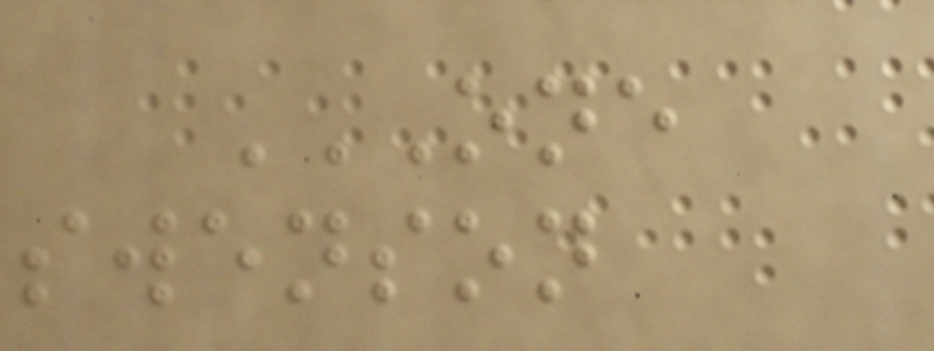ONE
SWENSON
